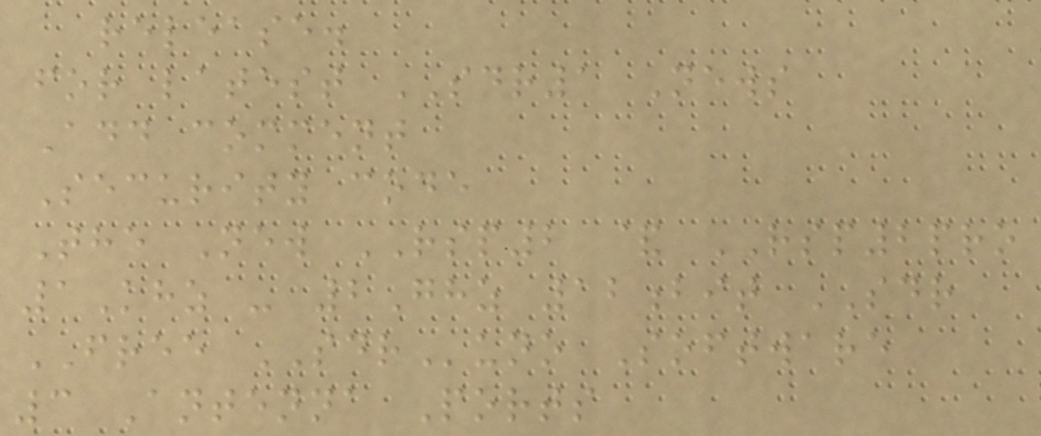release.
for latest SDR1 News
Add comment
Security code
The New RSP2 & RSP2pro
1Khz - 2Ghz 12bit SDR
FREE SDRuno Software
3 Antenna Ports
